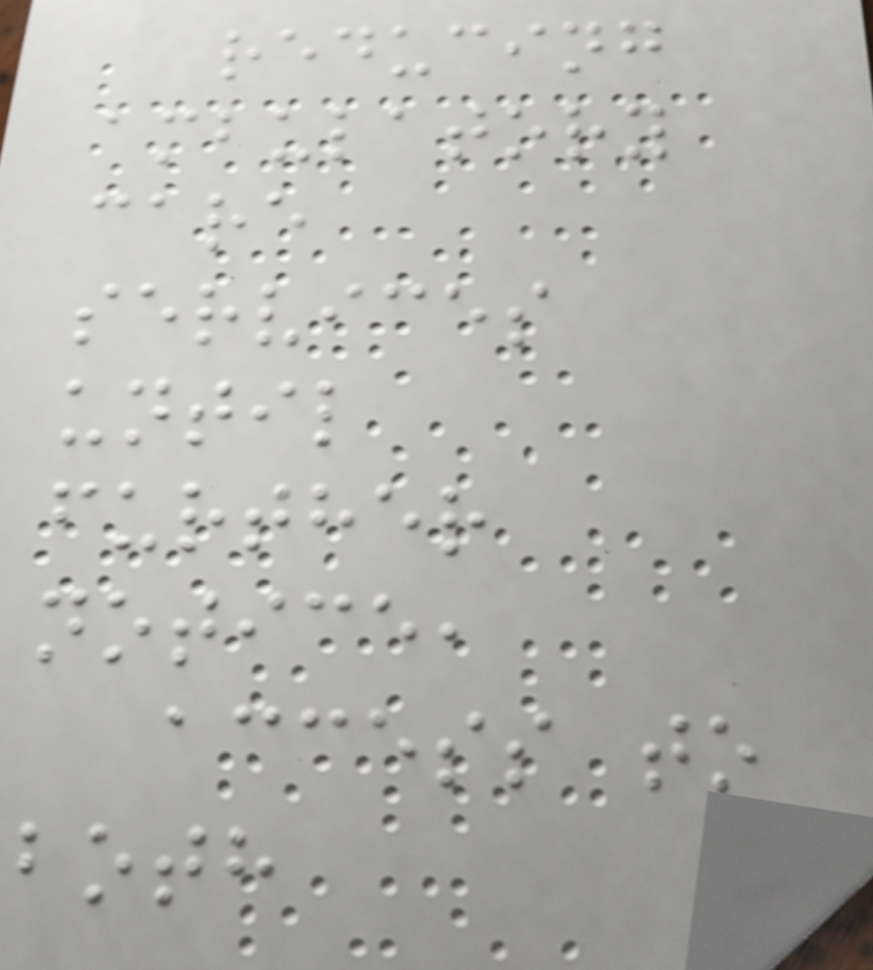reducing
ambulatory
care
services
until
further
notice,
access to
both
